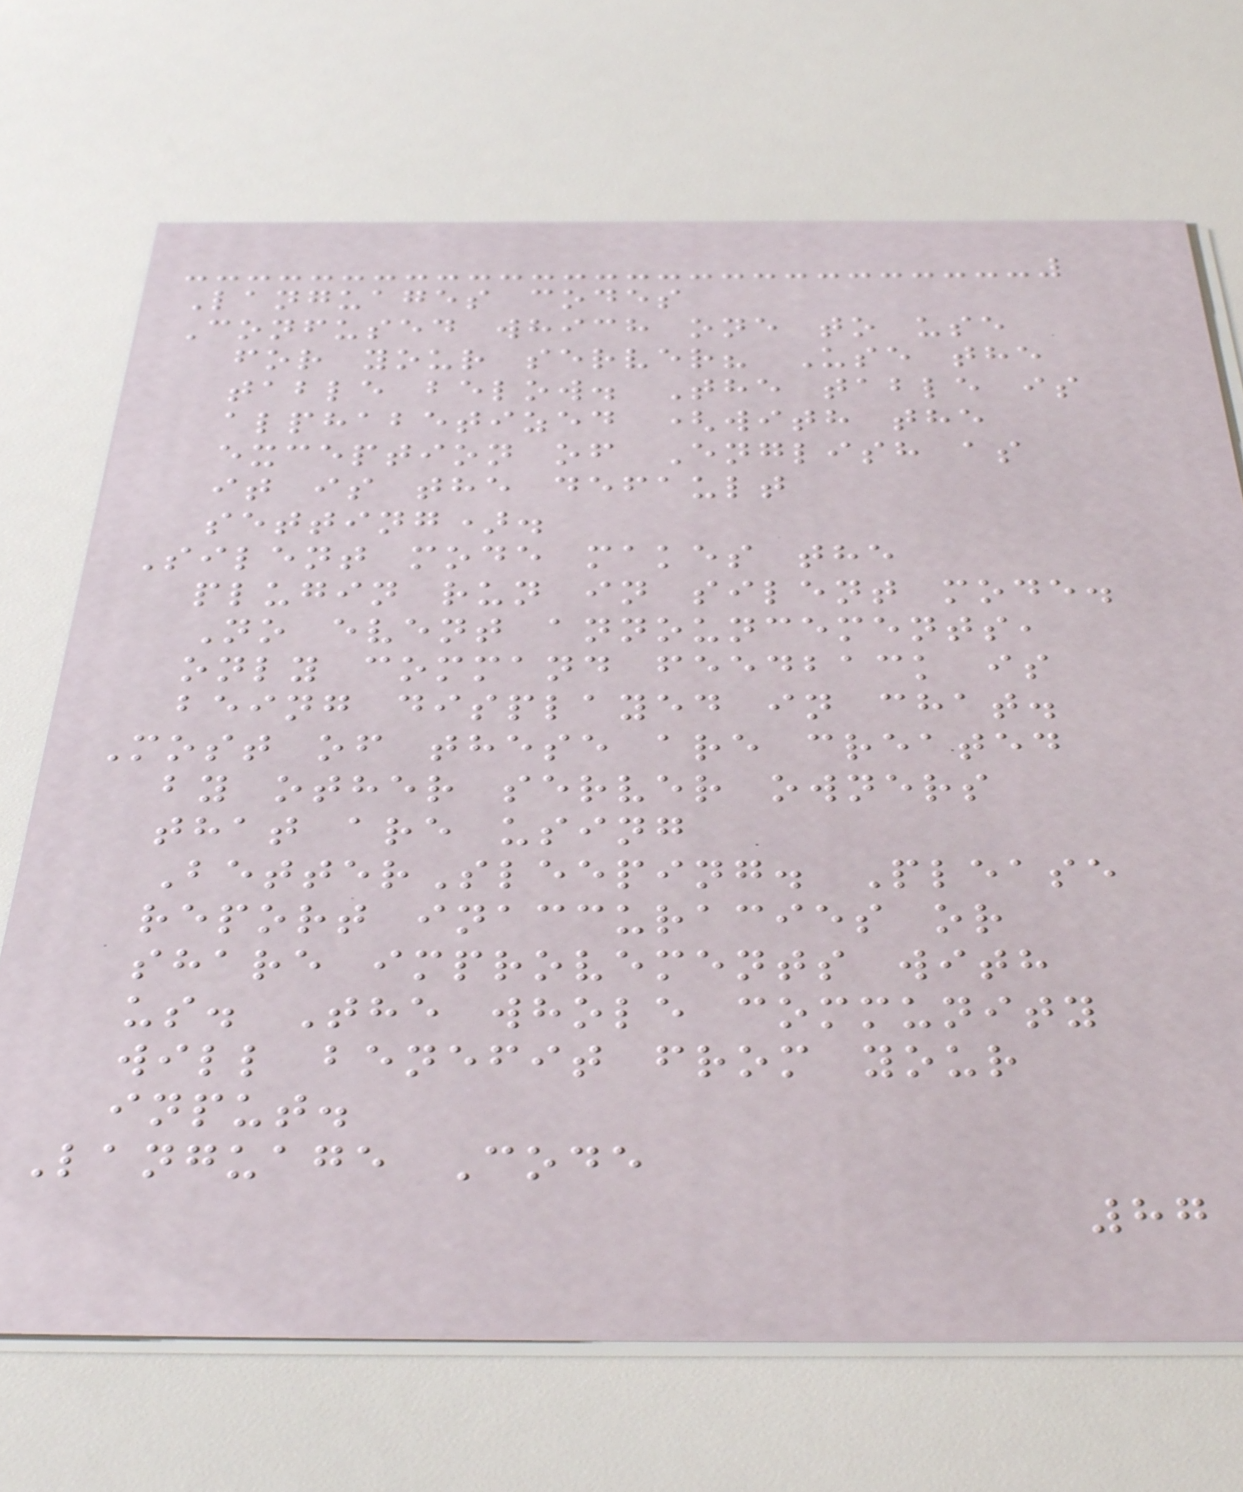Languages codes
Confused which one to use
for your server? Use the
table below. The table is
alphabetized (with the
exception of English as
it is the default
setting).
Silent mode makes the
plugin run in silent mode.
No event announcements,
only command feedback is
being displayed in chat.
Most of these are created
by other server owners
that are using
BetterSleeping. Please
report inaccuracies or
share improvements with
us. The whole community
will benefit from your
input.
Language Code
87
